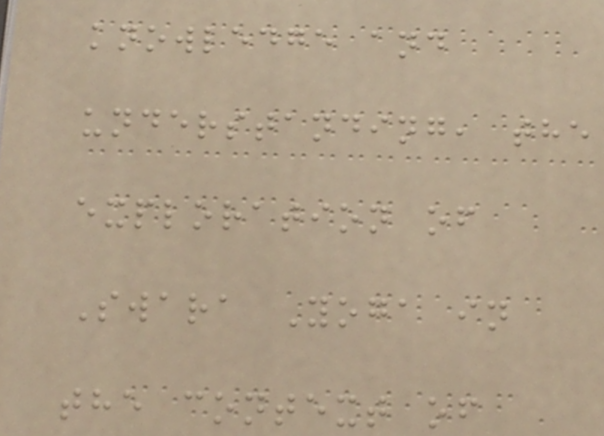knowledge and
understanding, the
exploration of
Swara Yoga in
the context of
